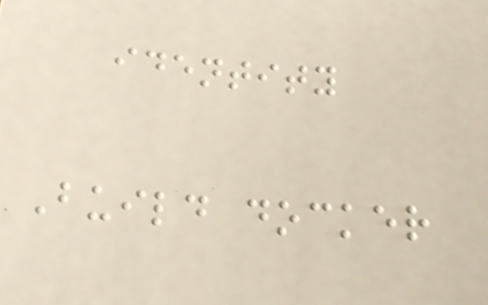identity
Build docker
